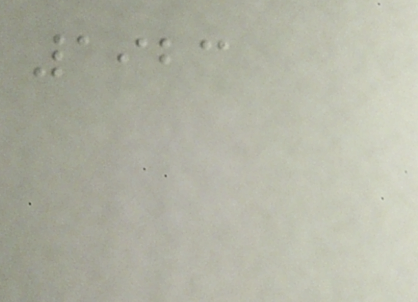1923
